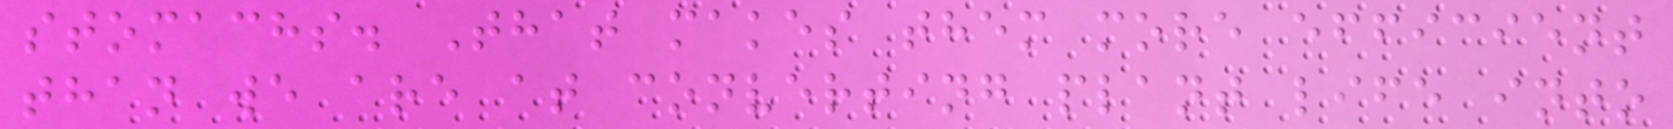stomachs. That makes them more efficient
than we are at converting plant life into
